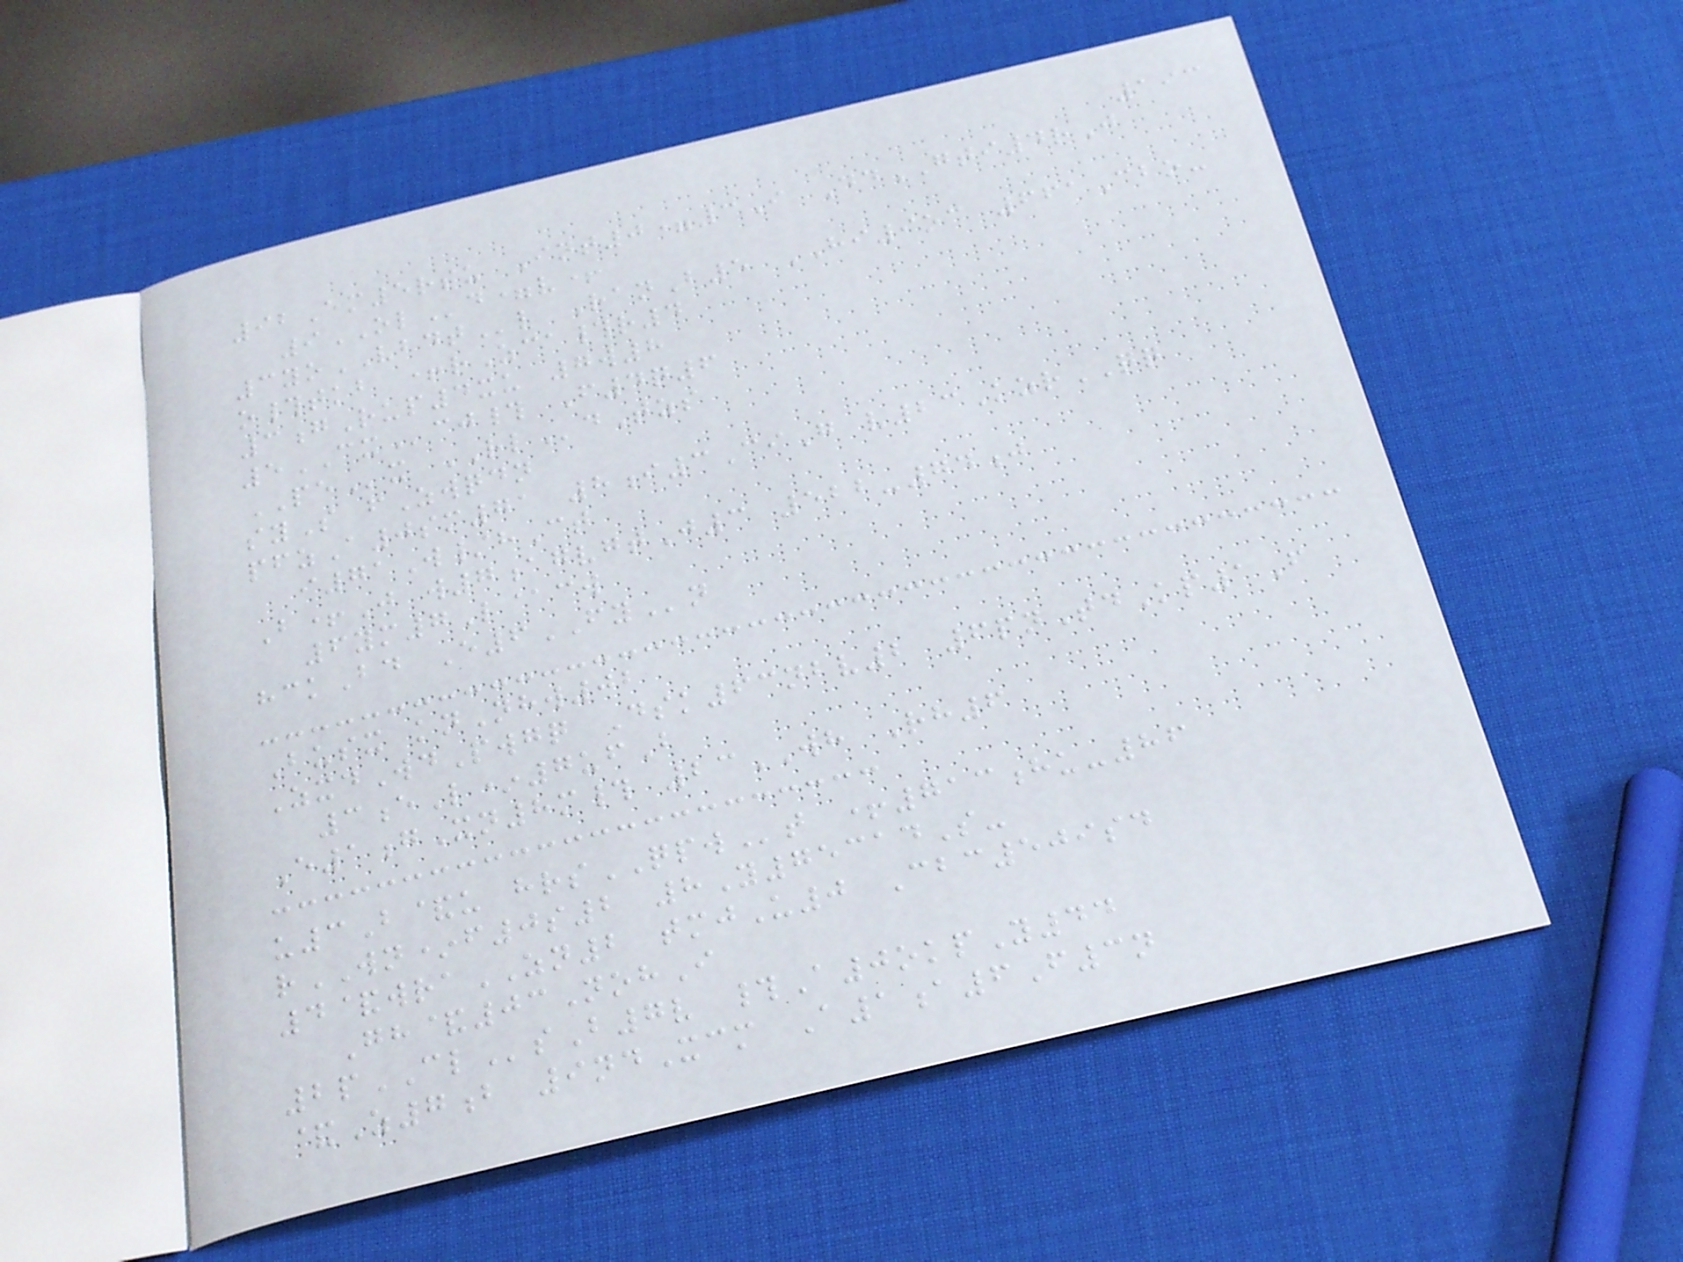193
92Em5rsu Int0=3I DdGTI4rJ
9OLd=v+
3yoVBDTl RanB5 HI9oc 661Cbo-
o#tkb +rZca#r4
3gRup4xu 7w8
5CXcj# F4q6
PEx RLdTzs
syS fZwqdn
pfzA0sm71 8i3CiG v23KzrQQ
i71W/hCt
B+J w7agvgtJ3 522-74j
6ym7L@cw
hckBd E6FYn
Busx knNhw02
ZxdWdPwgq Dsk63nbv2 6pnTdKp1F
3eL*7ufB
E1gXn8m# 23WH Rh6
u3B&u hrsQPWt +713hu-86
rWN*f0s2 8Y75314S-
4&wraZN2 tmjU0 Cbc509sd
Gh&03NohI
2pCLsB7v #A0okpY44
&Z7b 9ndXcm A1a6F3n
